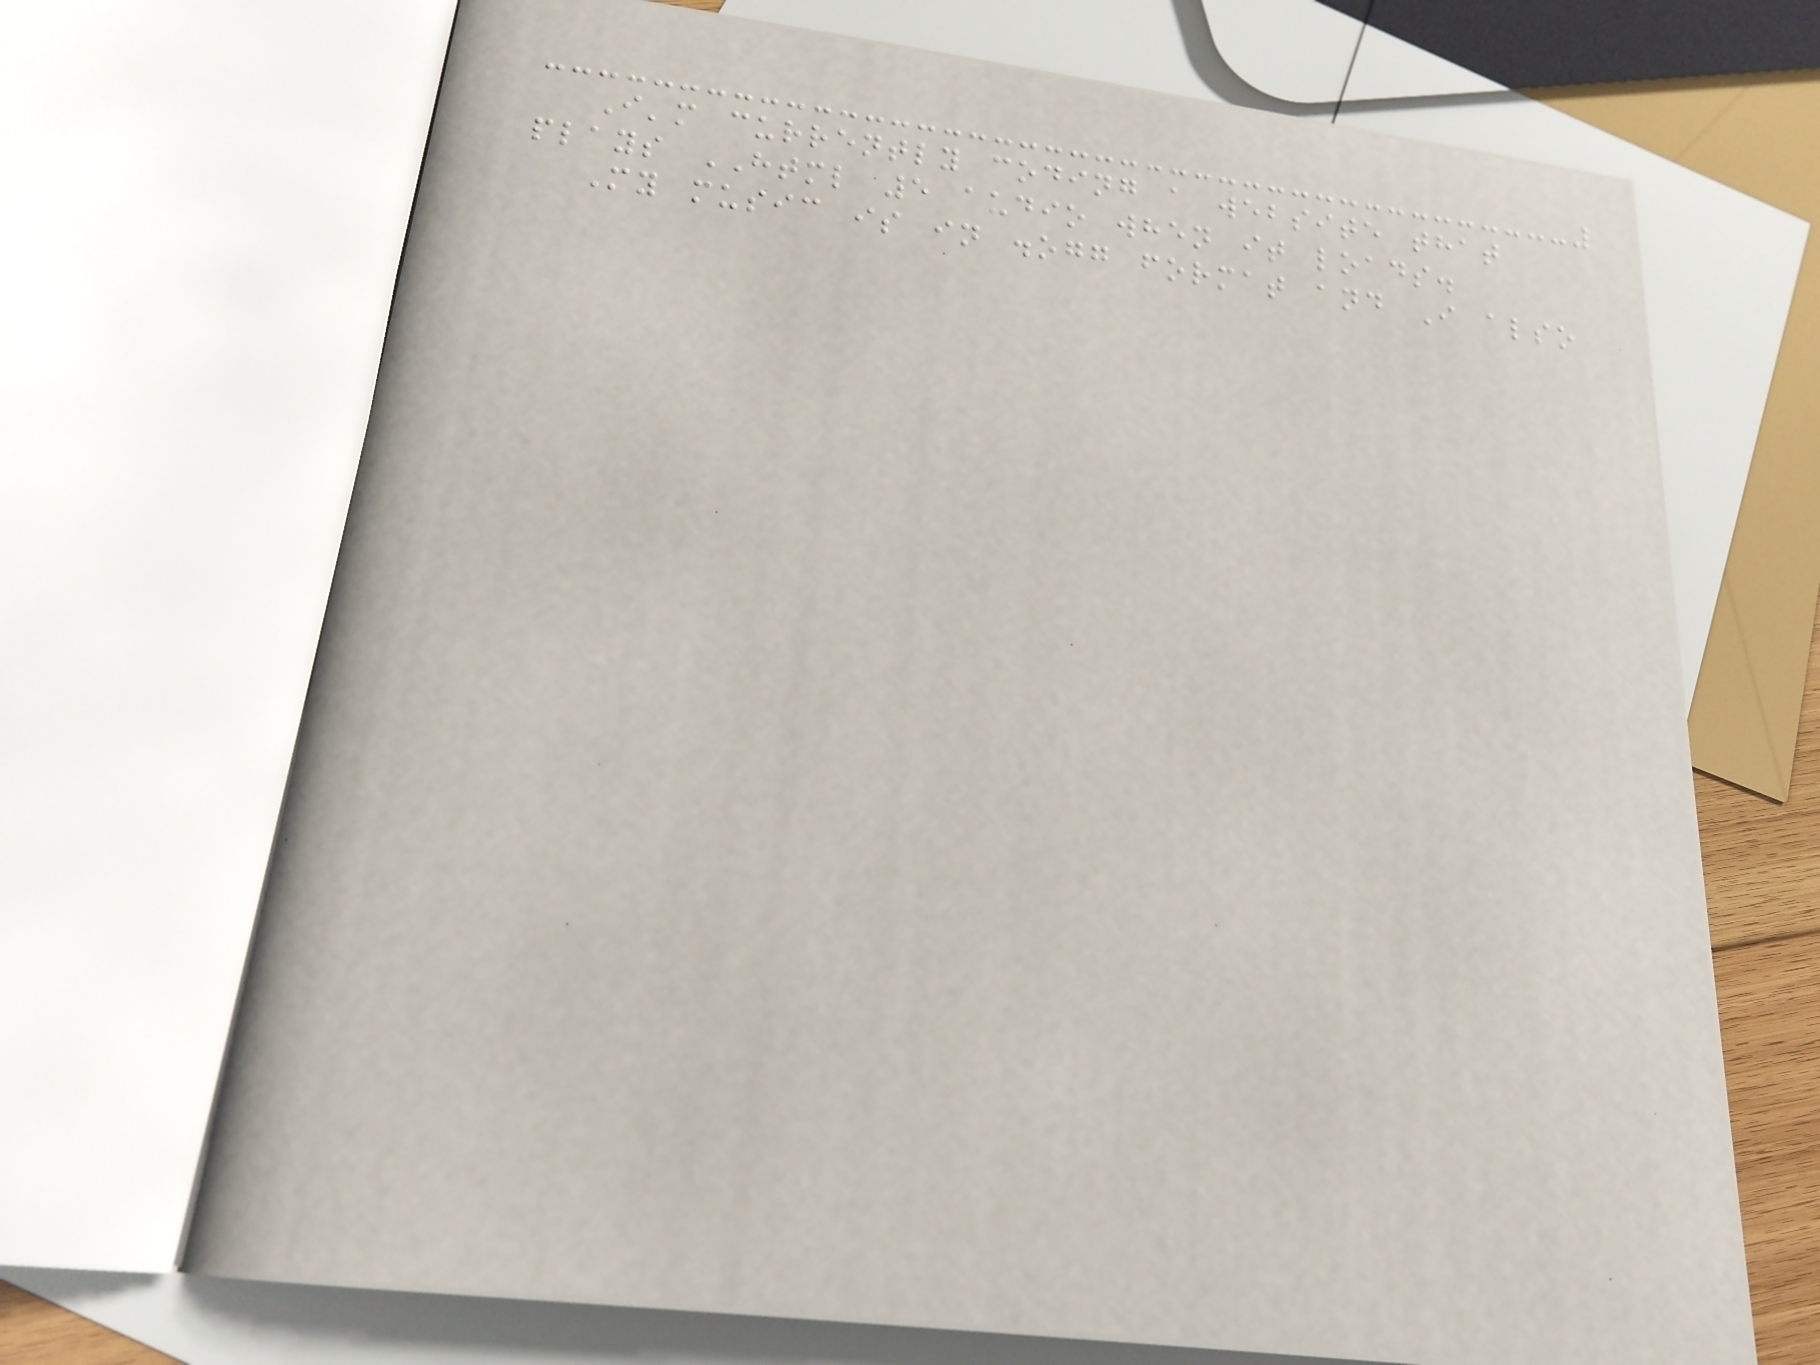I'm currently coding a website that
plays HTML 5 audio when it loads.
My music is in .ogg format and I also
